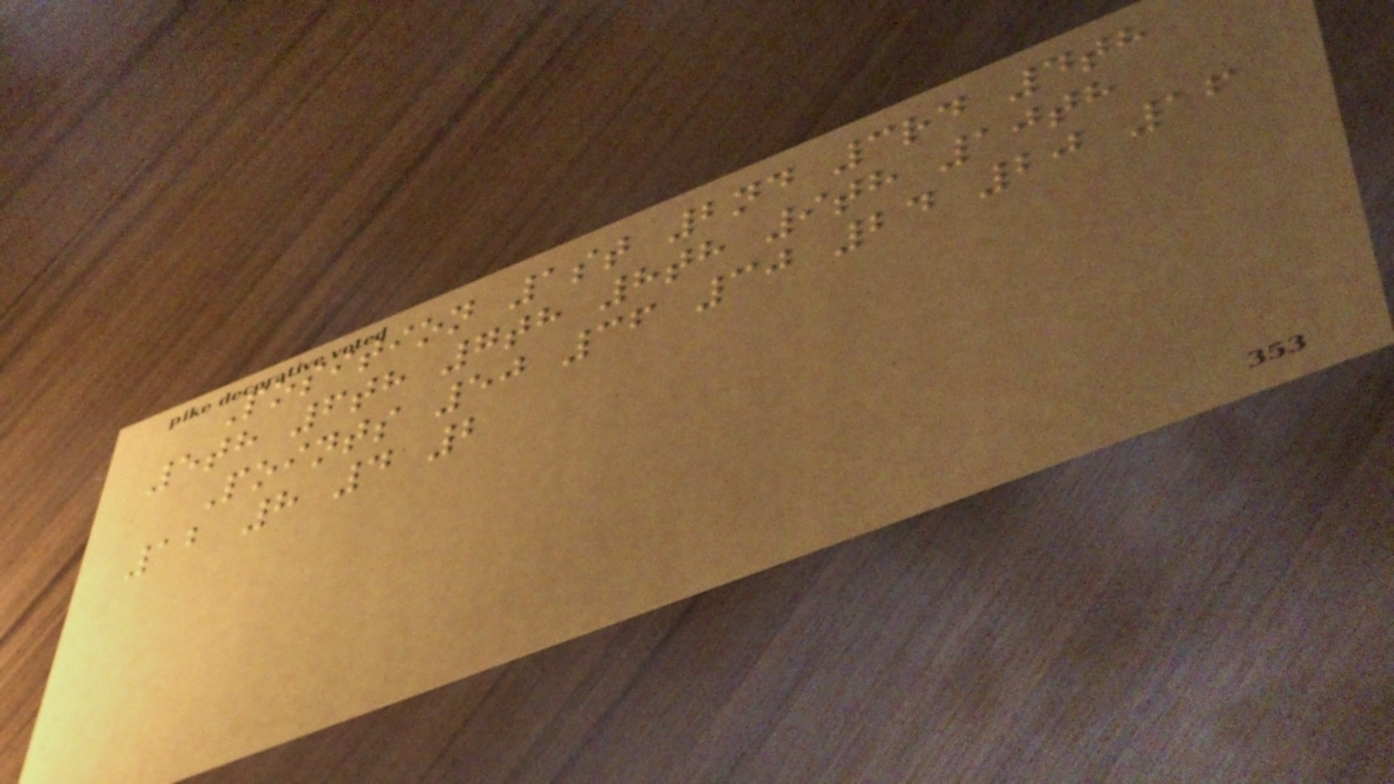Position 1st 2nd 3rd 4th
5th 6th 7th 8th 9th 10th
Points 50 36 30 24 20 16
12 8 4 2
